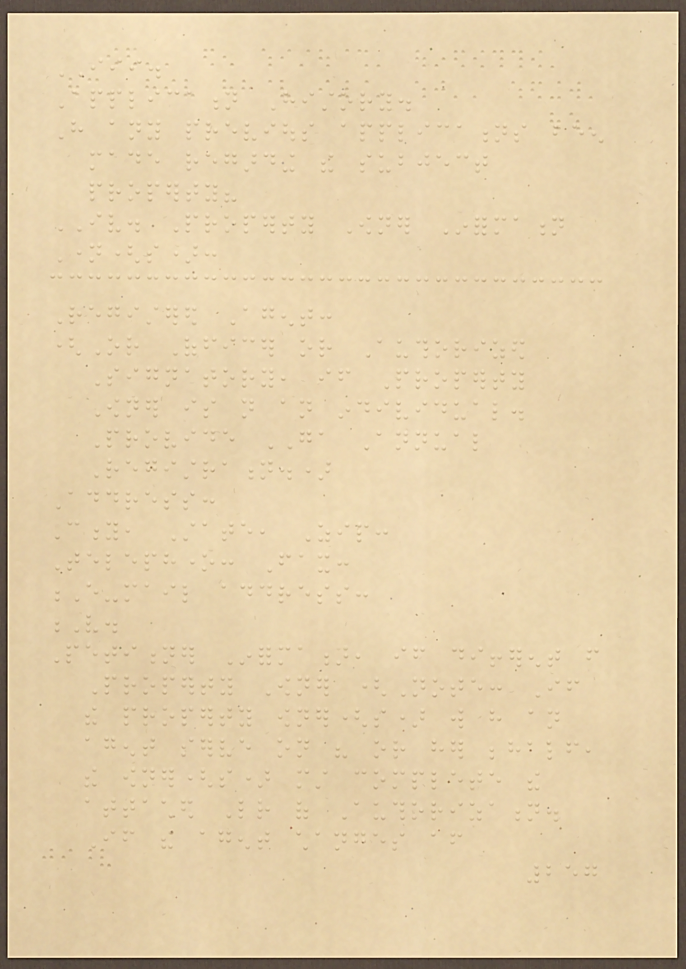III.
Application History.
Have any previous applications been
made regarding the subject
property?
IV. Property Owner Information
Name(s):
Registered Agent:
(Or Officer or Authorized
Signatory, if Property
Owner is not an individual.
Provide GA Annual
Registration.)
Address:
City, State, Zip:
Telephone: Fax:
E-mail address:
V.
Petitioner Information, if different from
Property Owner (Note: If
the property owner(s) will have an
agent serve on his or her behalf,
the owner(s) must complete the
attached Letter of Authorization.
If the agent changes after
257
